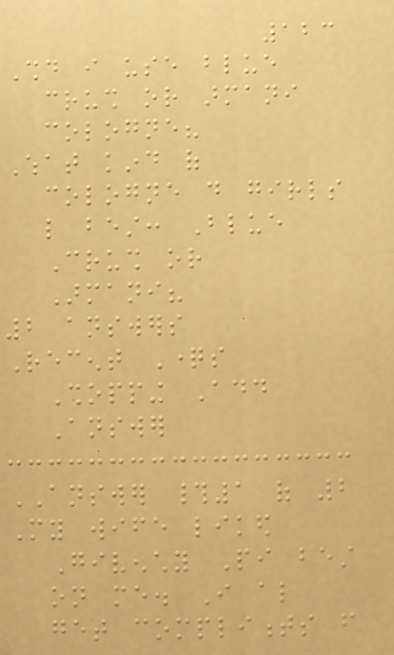123
Should i use blue
crush or armani
cologne?
What kind of
cologne do girls
like best: Blue
Crush or
Armani?
2 answers
Recent Questions
Shopping Add
Answer
ANSWER #1 of 2
My wife liked
Givenchy Pi best
on me. I also
get compliments from
